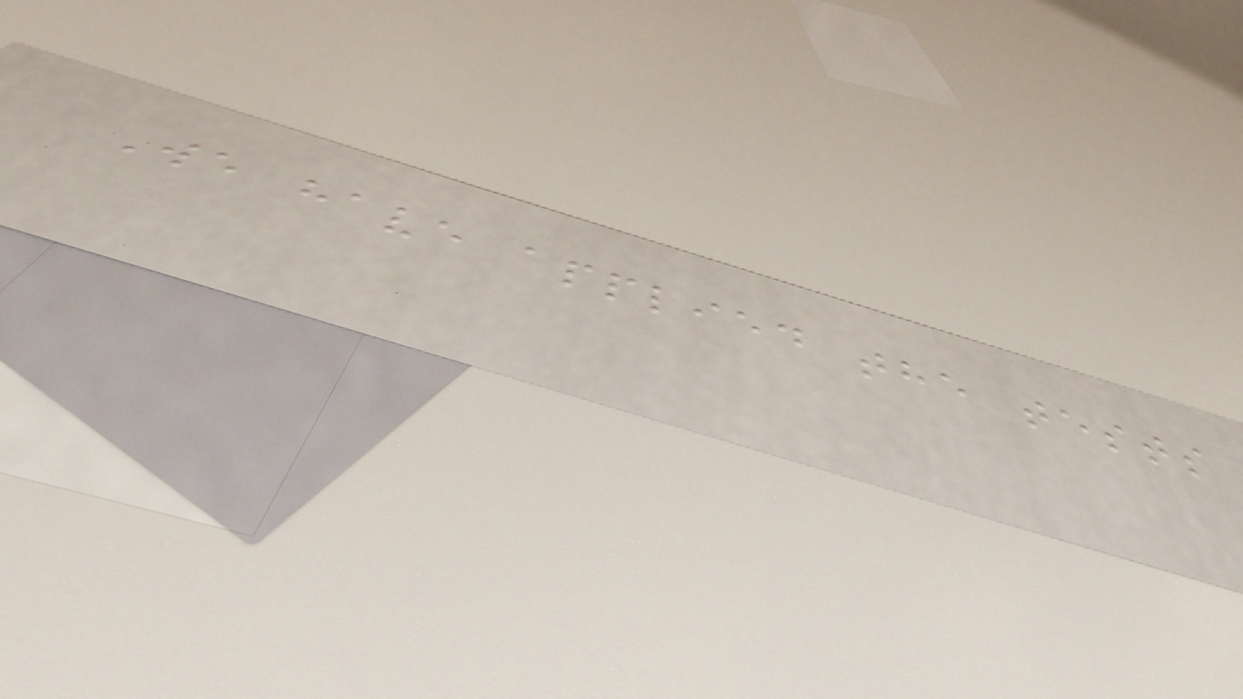We have applied the tests
